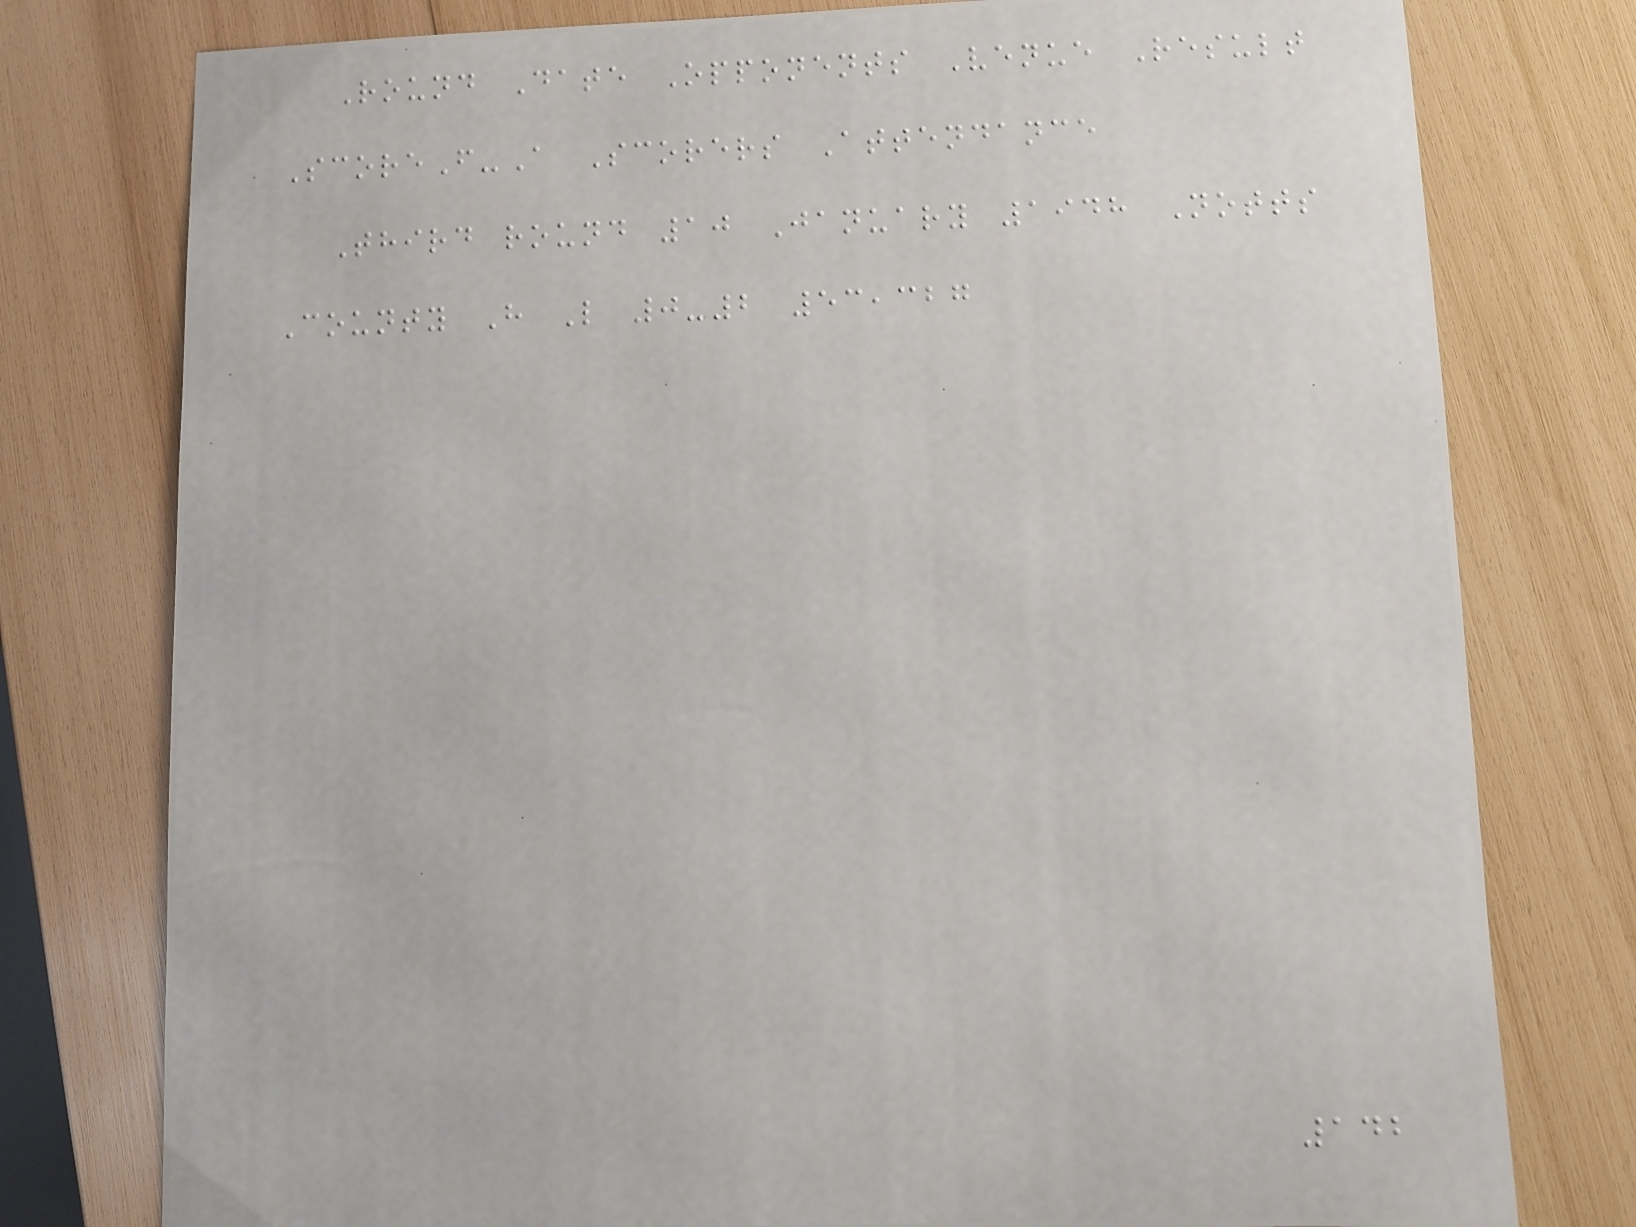Round Date Opponents Venue Result
ScoreF-A Scorers Attendance
Third round 10 January 1948 Notts
County H L 0-2 53,327
142
